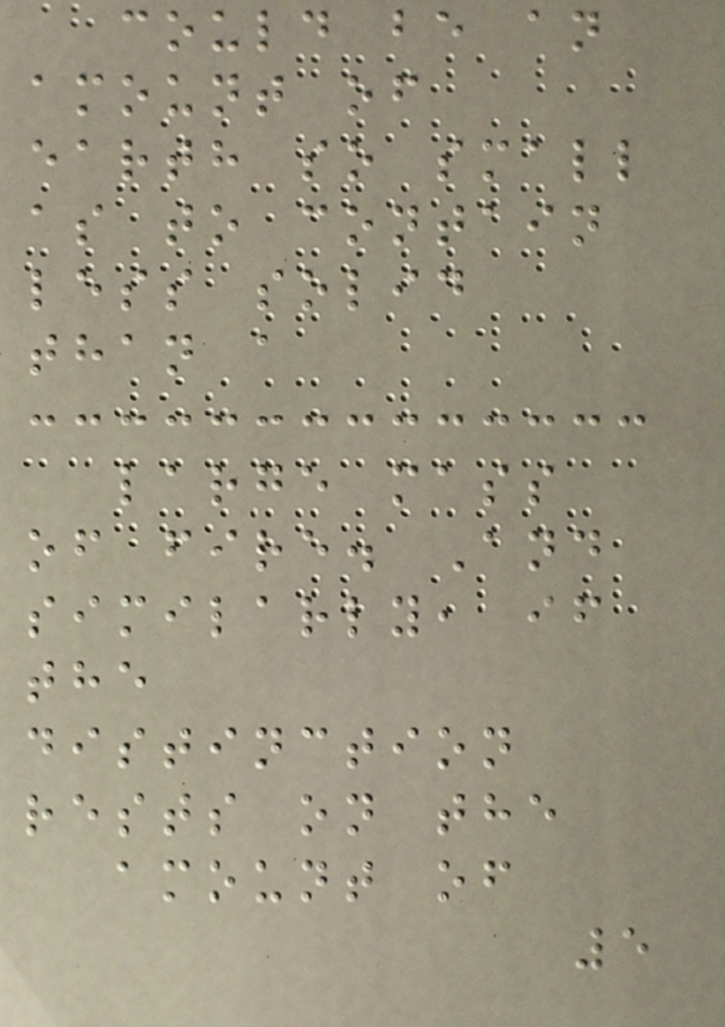could be an
amount of
earth so small
as to contain
less solid
than a
large mass
of fire. And
similarly, if
the
distinction
rests on the
amount of
5
